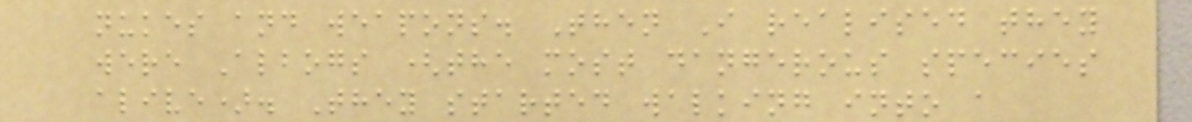nukes and weapons. Then I realised they
were Albogs (the most dangerous species
alive). They started walking into a
